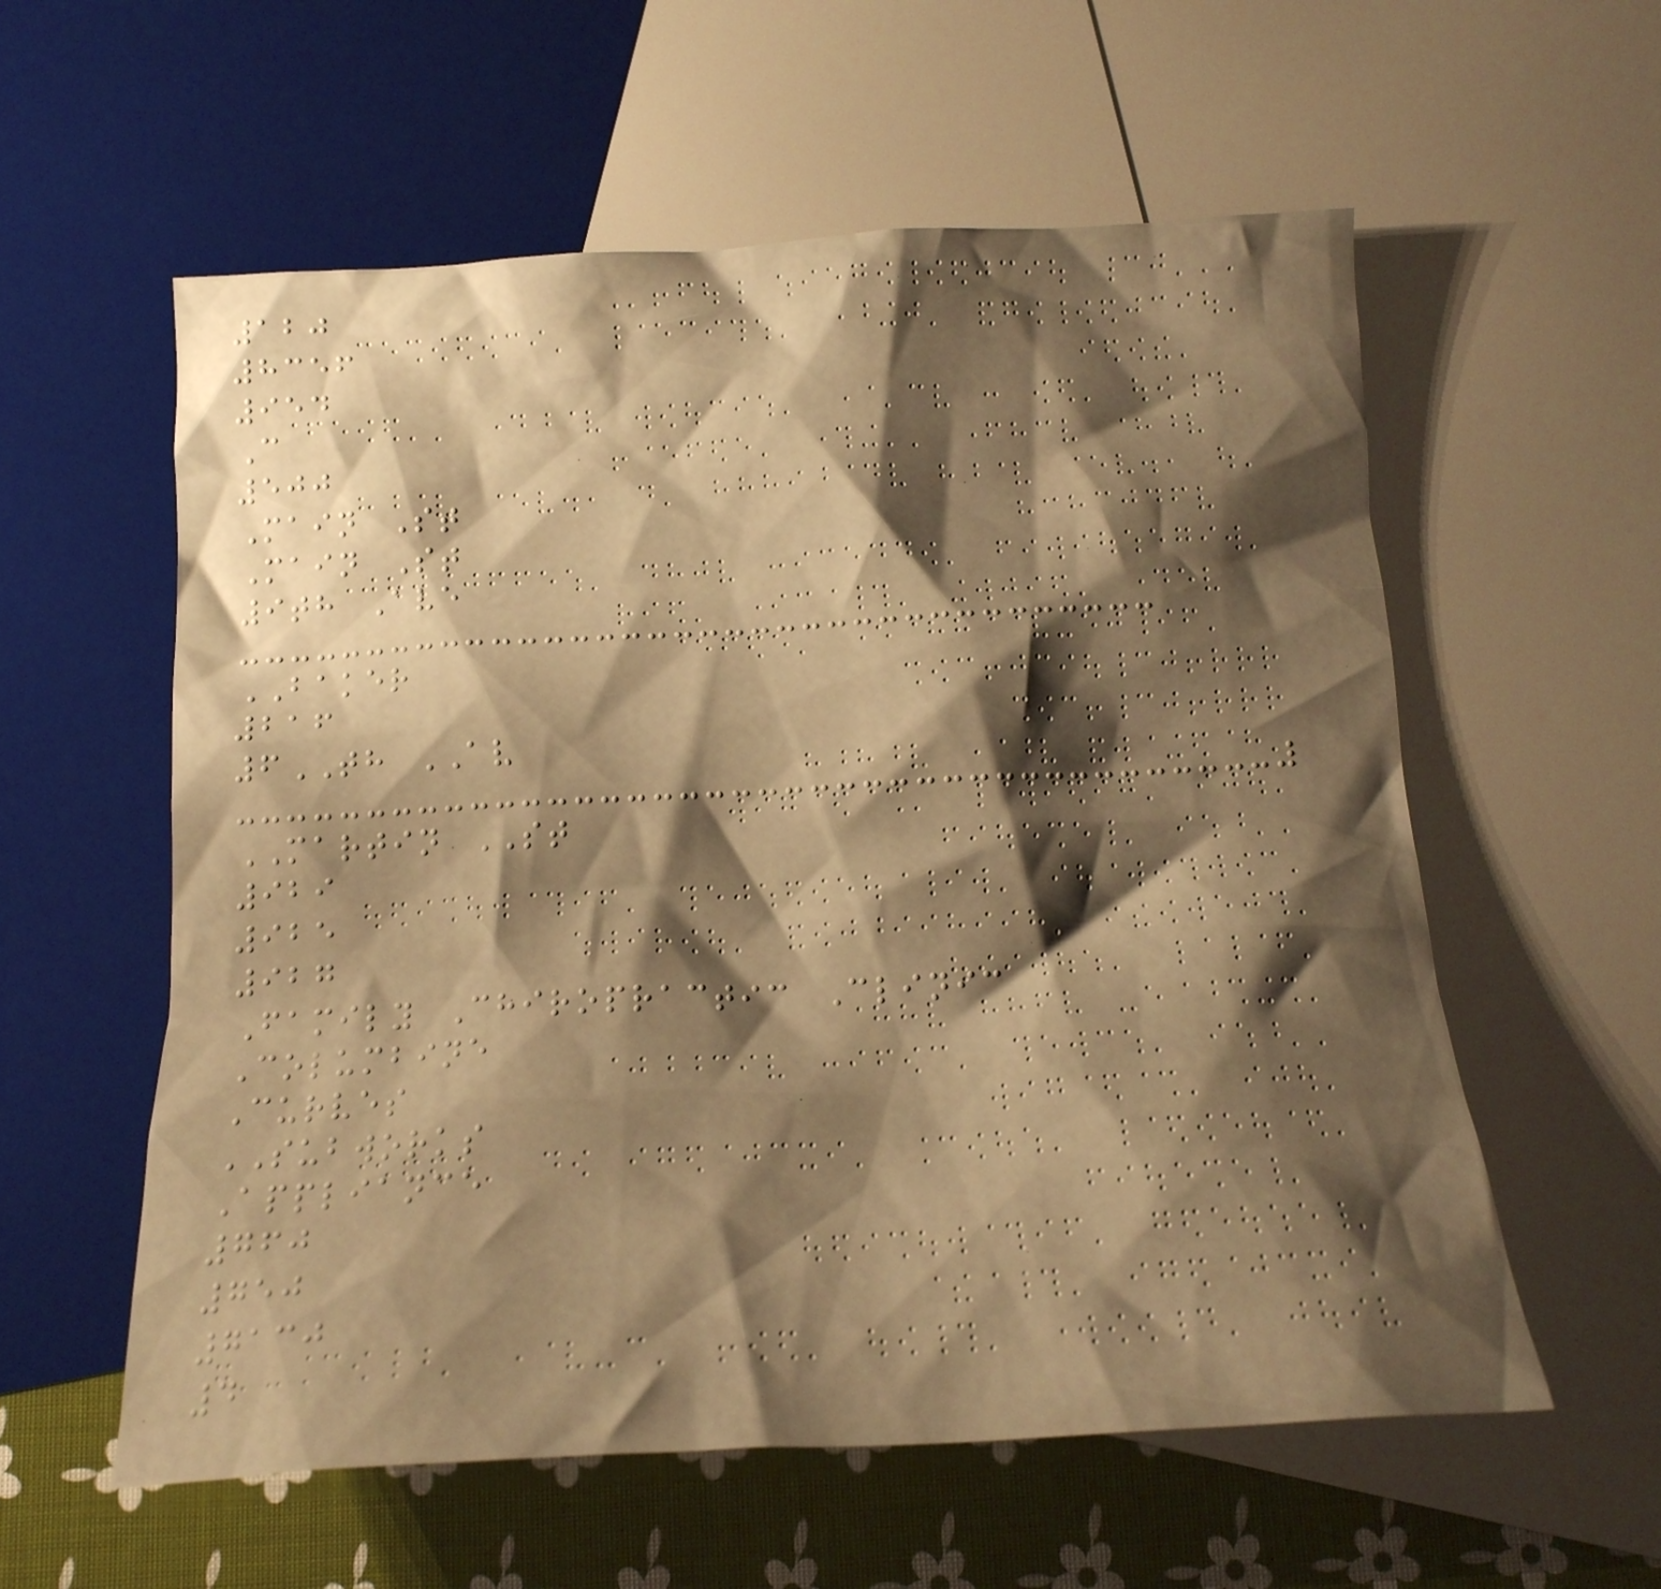120
8356
954
C
500
Main St
Main St
9th Ave
BAKER
216
6TH AV
MARTIN ST
929
925
927
Family Chiropractic Clinic
Columbine
Curves
SUBWORKS
Appliance
760
750
7130
4
